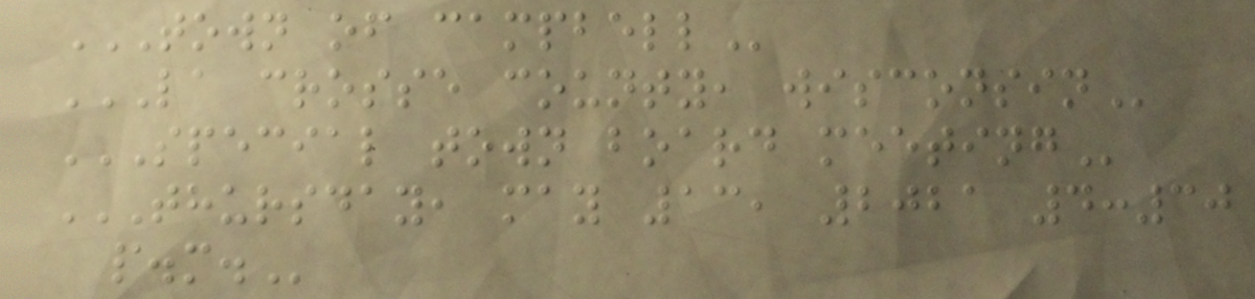TOWN OF CAMPBELL
LA CROSSE COUNTY, WISCONSIN
SPECIAL TOWN BOARD MEETING
THURSDAY, MAY 13, 2021 4:30
P.M.
